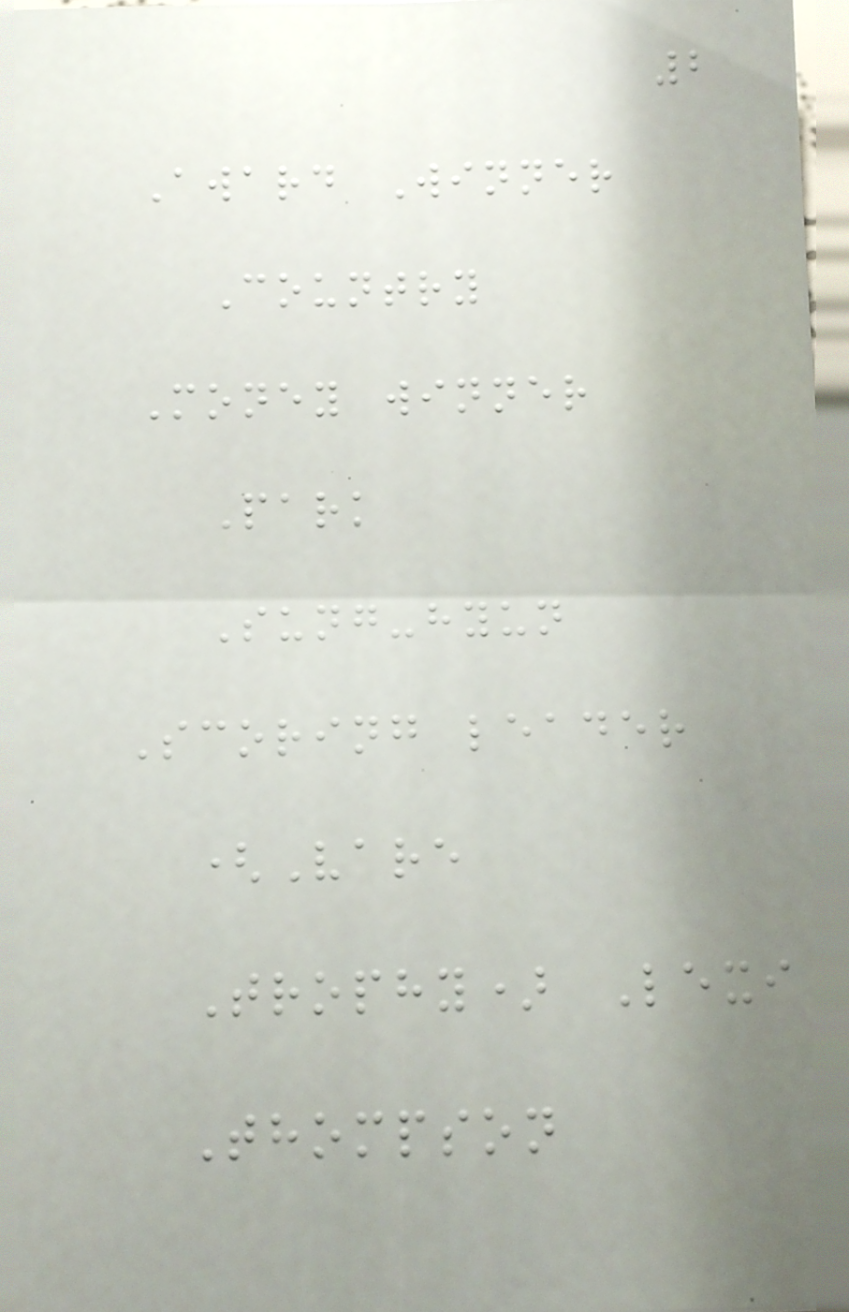2
Award Winner
Country
Money winner
Park
Sung-hyun
Scoring leader
(Vare
Trophy) Lexi
Thompson
